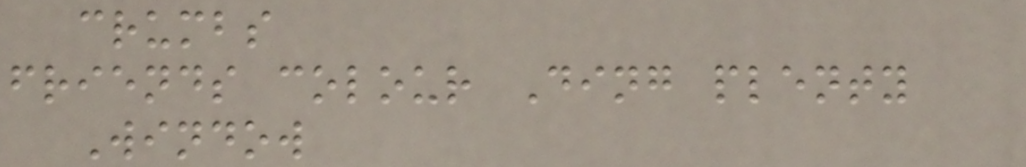crumbs
friends colour Ding plenty
Window
